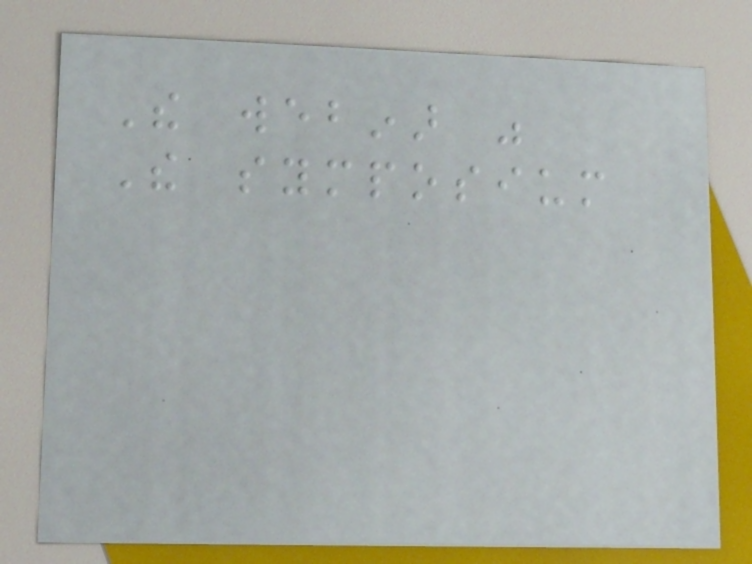The webinar was
The symposium
